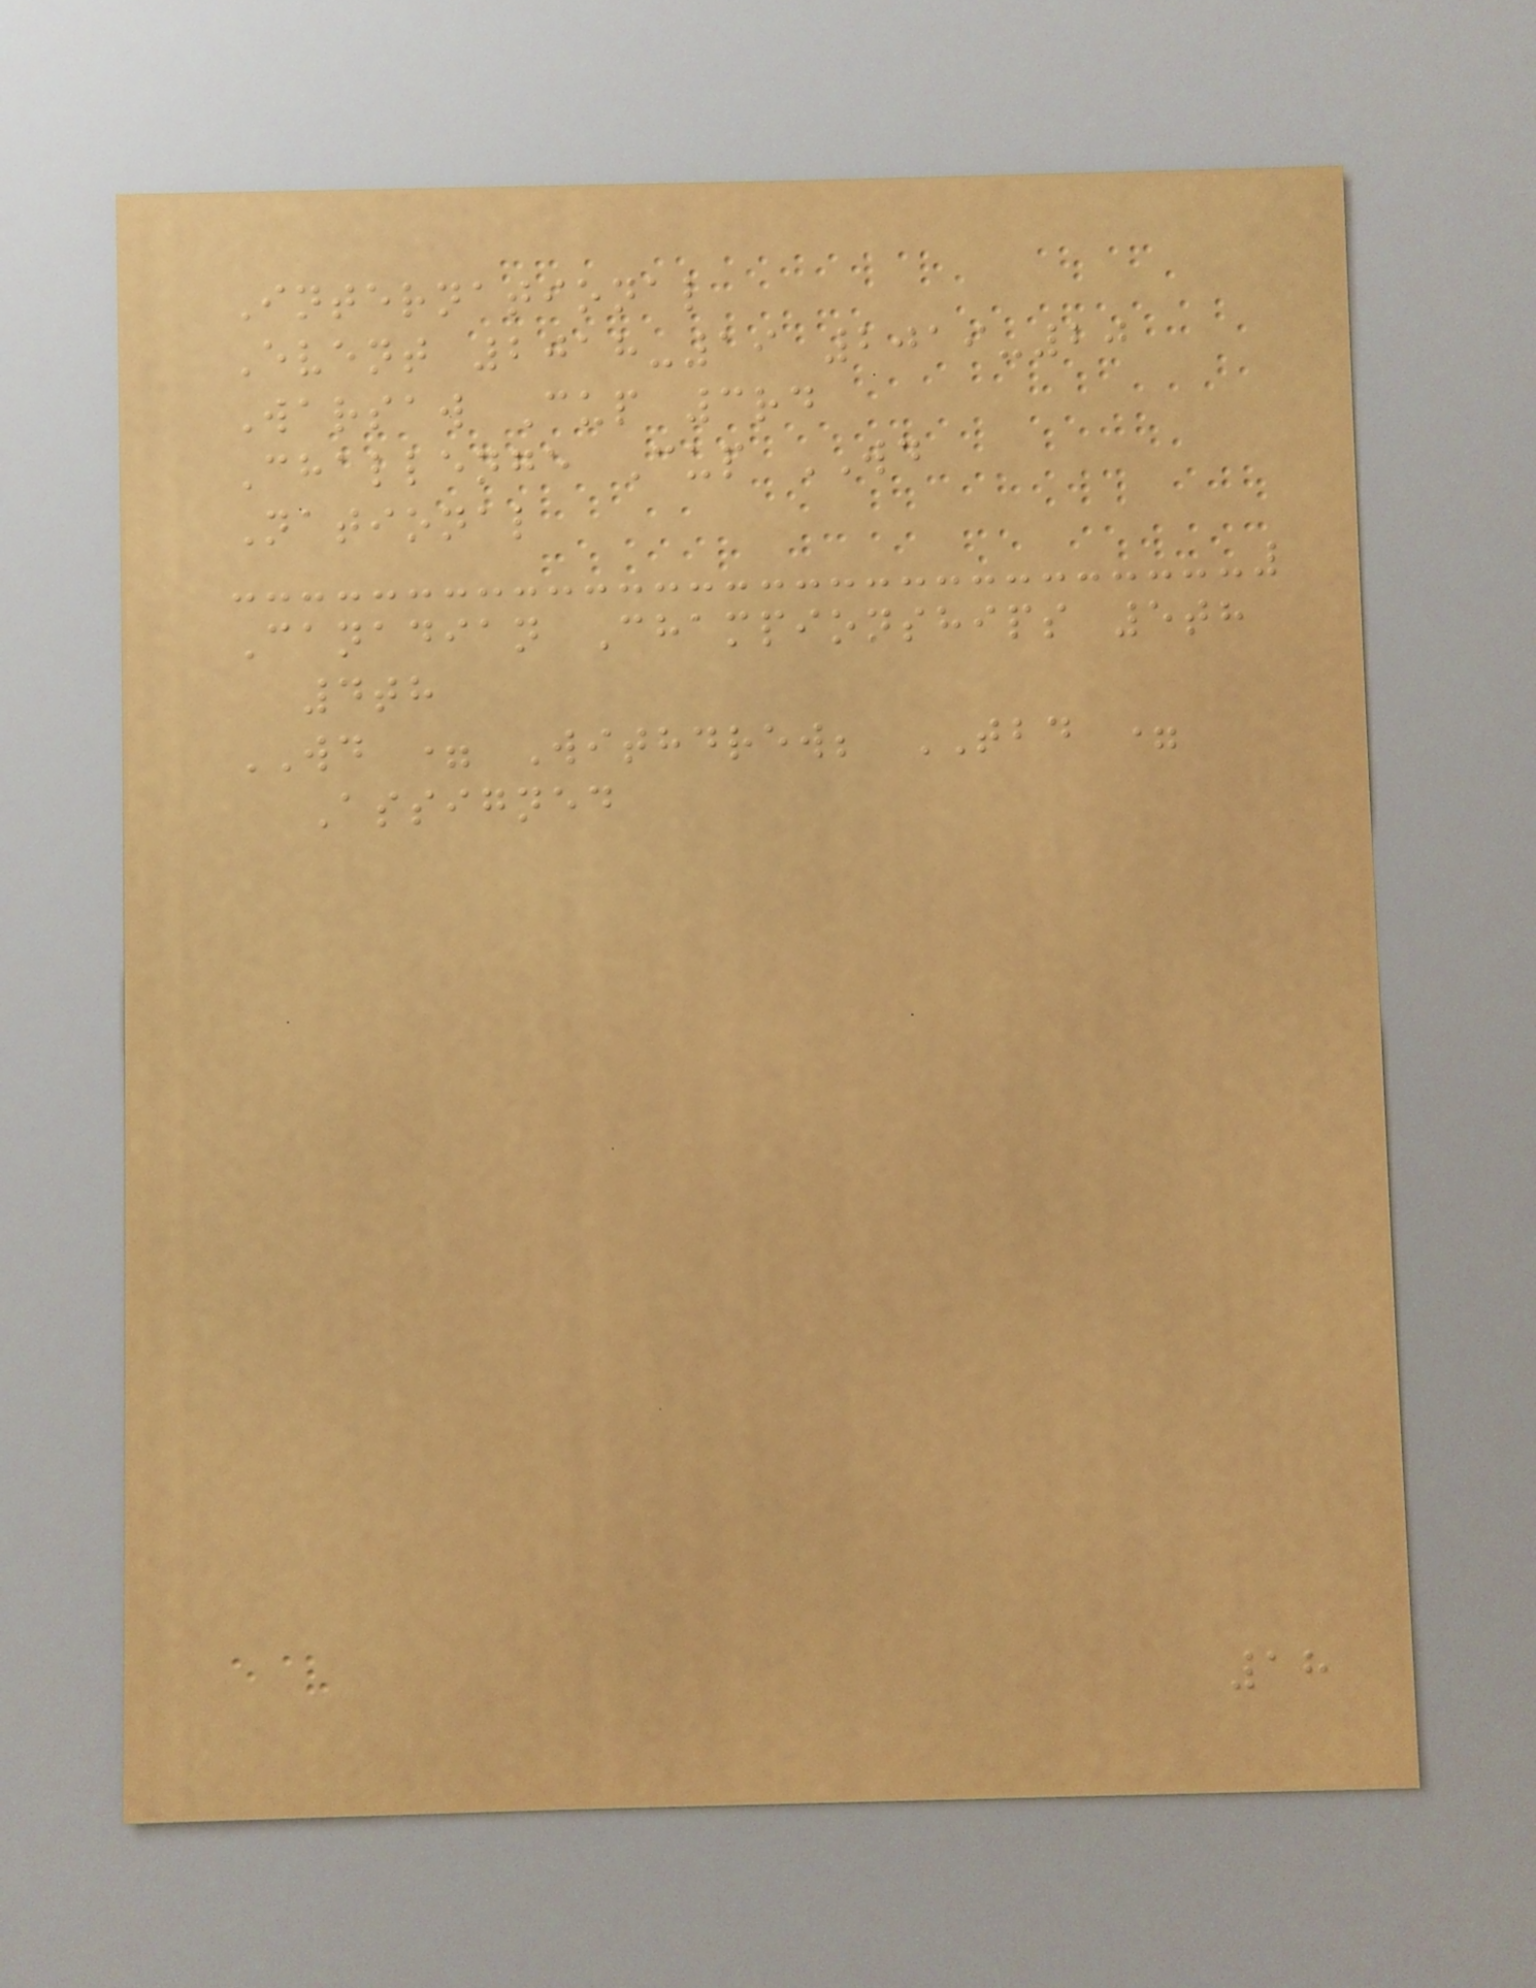International
Event 2018-19 2019-20
Warsaw Cup 3rd
Challenge Cup WD
National
Canadian Championships 5th
4th
WD = Withdrew; TBD =
Assigned
18
